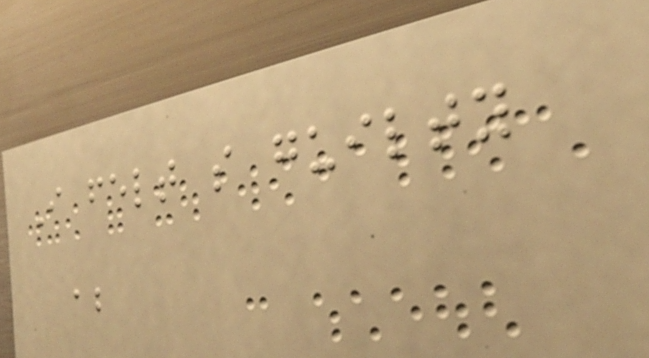I felt so guilty
about
